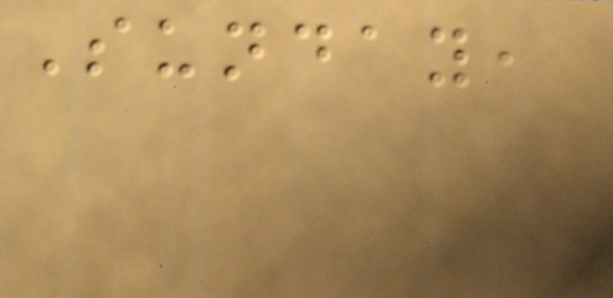Sunday,
